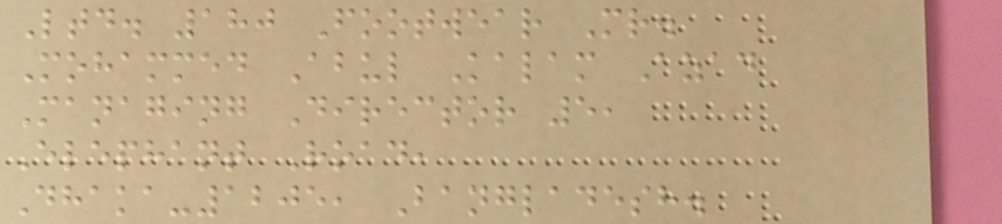Ltd. 180 Footwear Mr.
Mohammed Abul Kalam Azad
Managing Director 5,
Elephant Road,
Dhaka-1205, Bangladesh.
